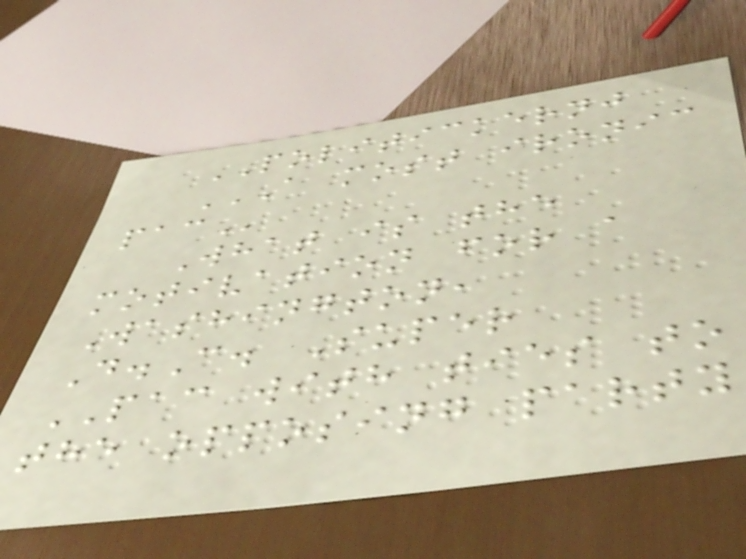POLITICKERNJ
A MOST IRONIC
PAC
What is the
motivation for a
Washington,
D.C. Super
PAC with ties to
the opposing party
